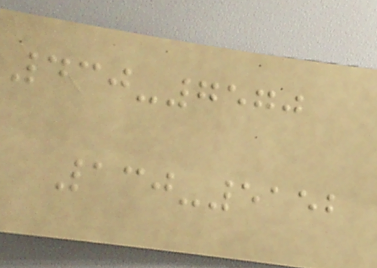430-7570
130-5152
